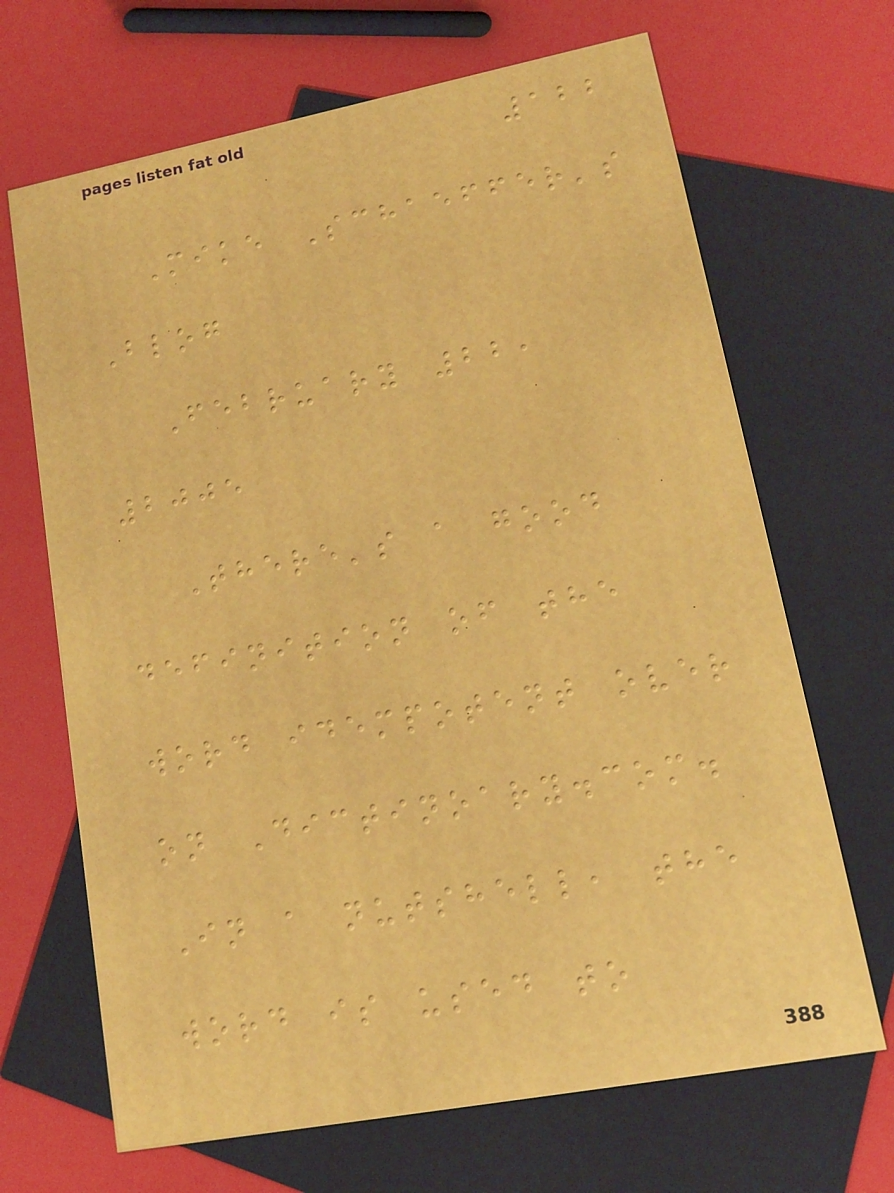122
Mike Schaeffer's
Blog
February 22,
2005
There's a good
definition of the
word idempotent over
on Dictinoary.com.
In a nutshell, the
word is used to
